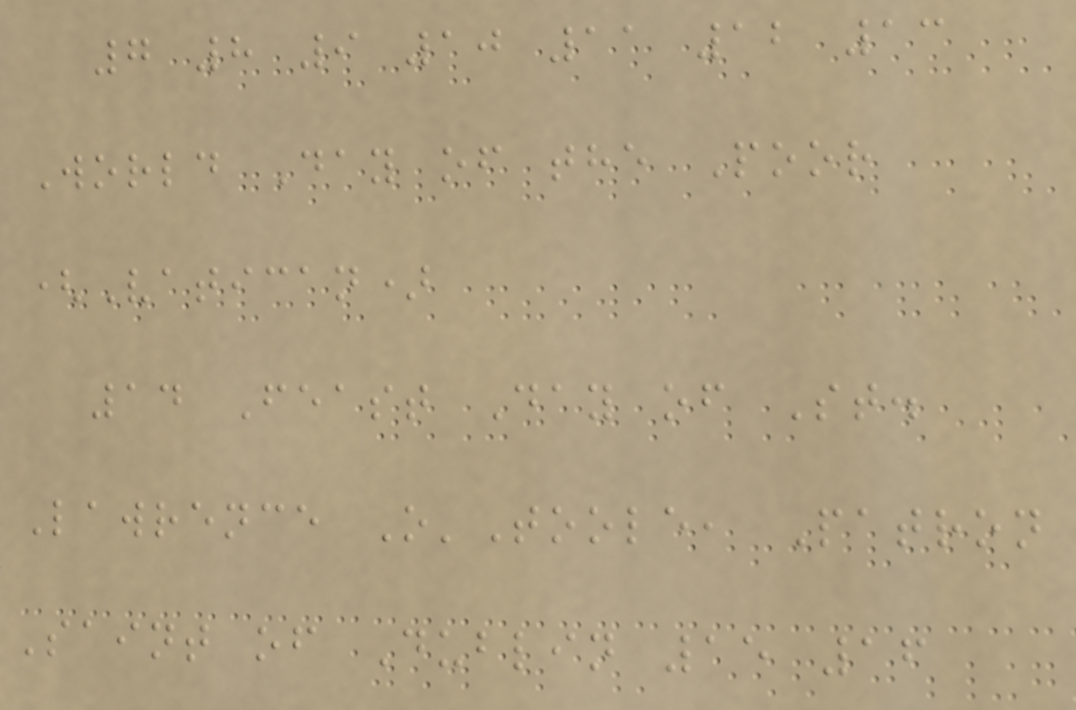7 8 9 10 11 12 13
World Day of the Poor
(Vatican)
14 Feast Day of St.
Lawrence O'Toole, Patron
Saint of Dublin 15 16
